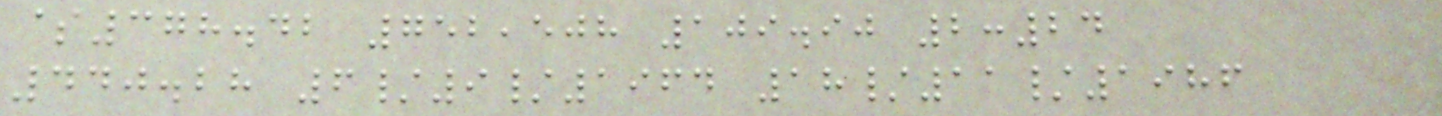$378.42 752,508 109.90 2:24
440.28 6/9/1964 18/11/1986
